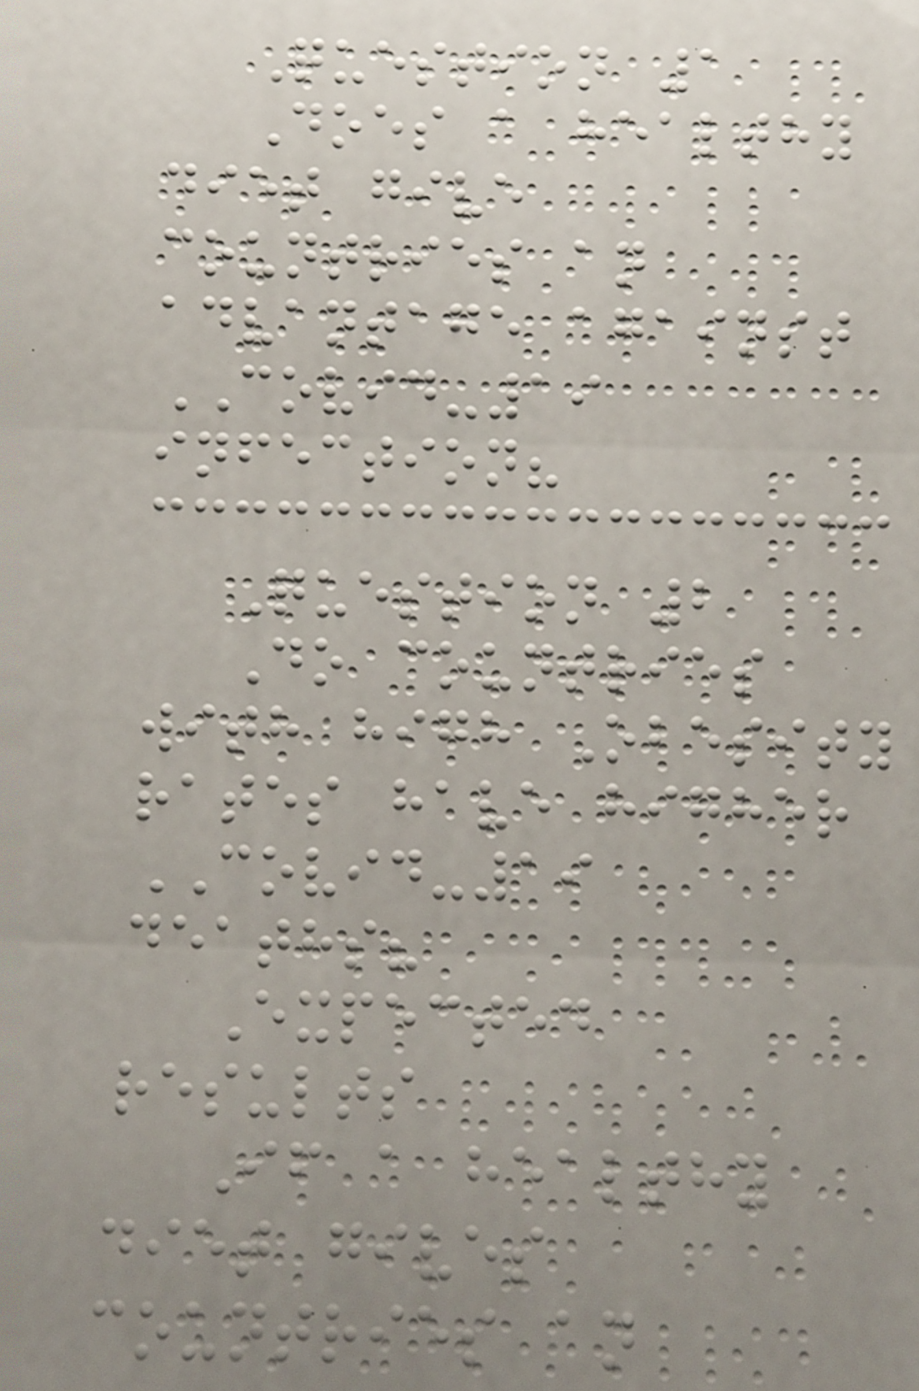Question 1
Does a healthy
diet give
countries an
advantage against
COVID-19
infection?
Question 2
Do countries
with high Obesity
rates have higher
COVID-19
deaths?
Expected
results
If a healthy
diet gives
countries an
